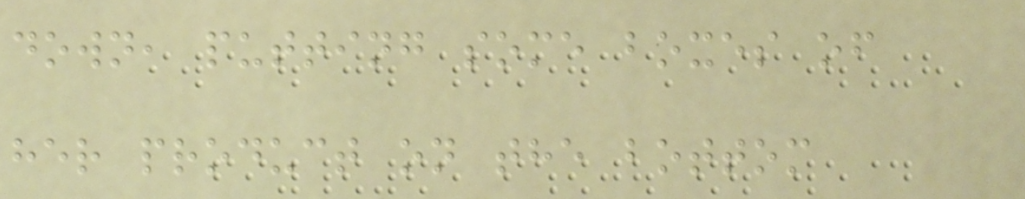down, putting some boxes of
her product on the bottom
